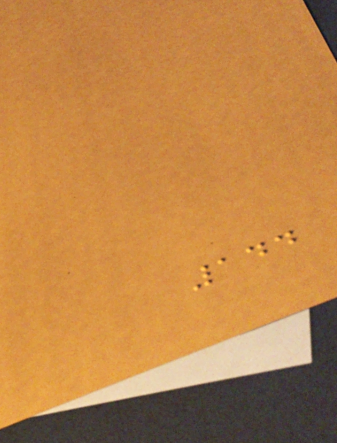144
